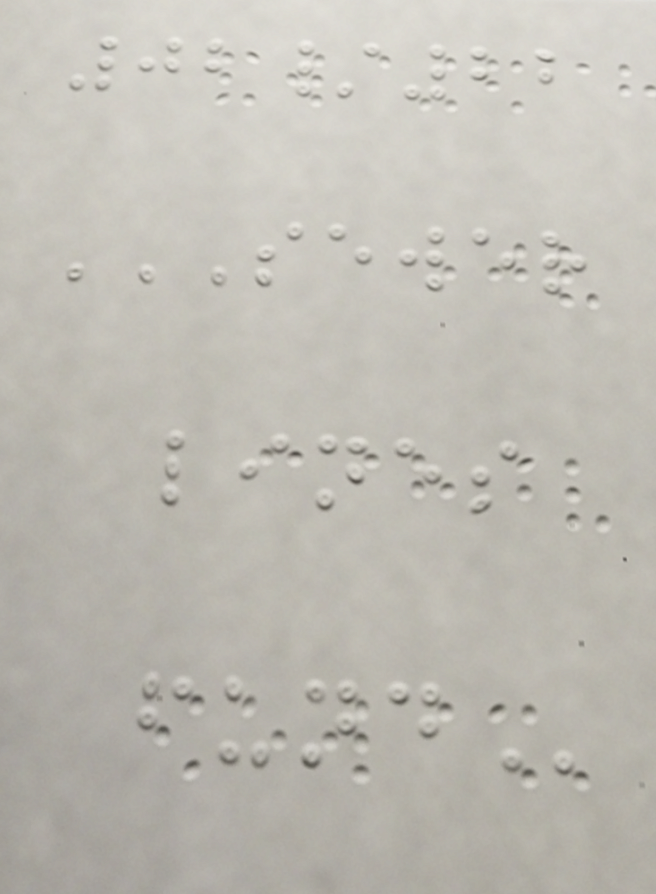02/22
SEWER
LINES
FUND
